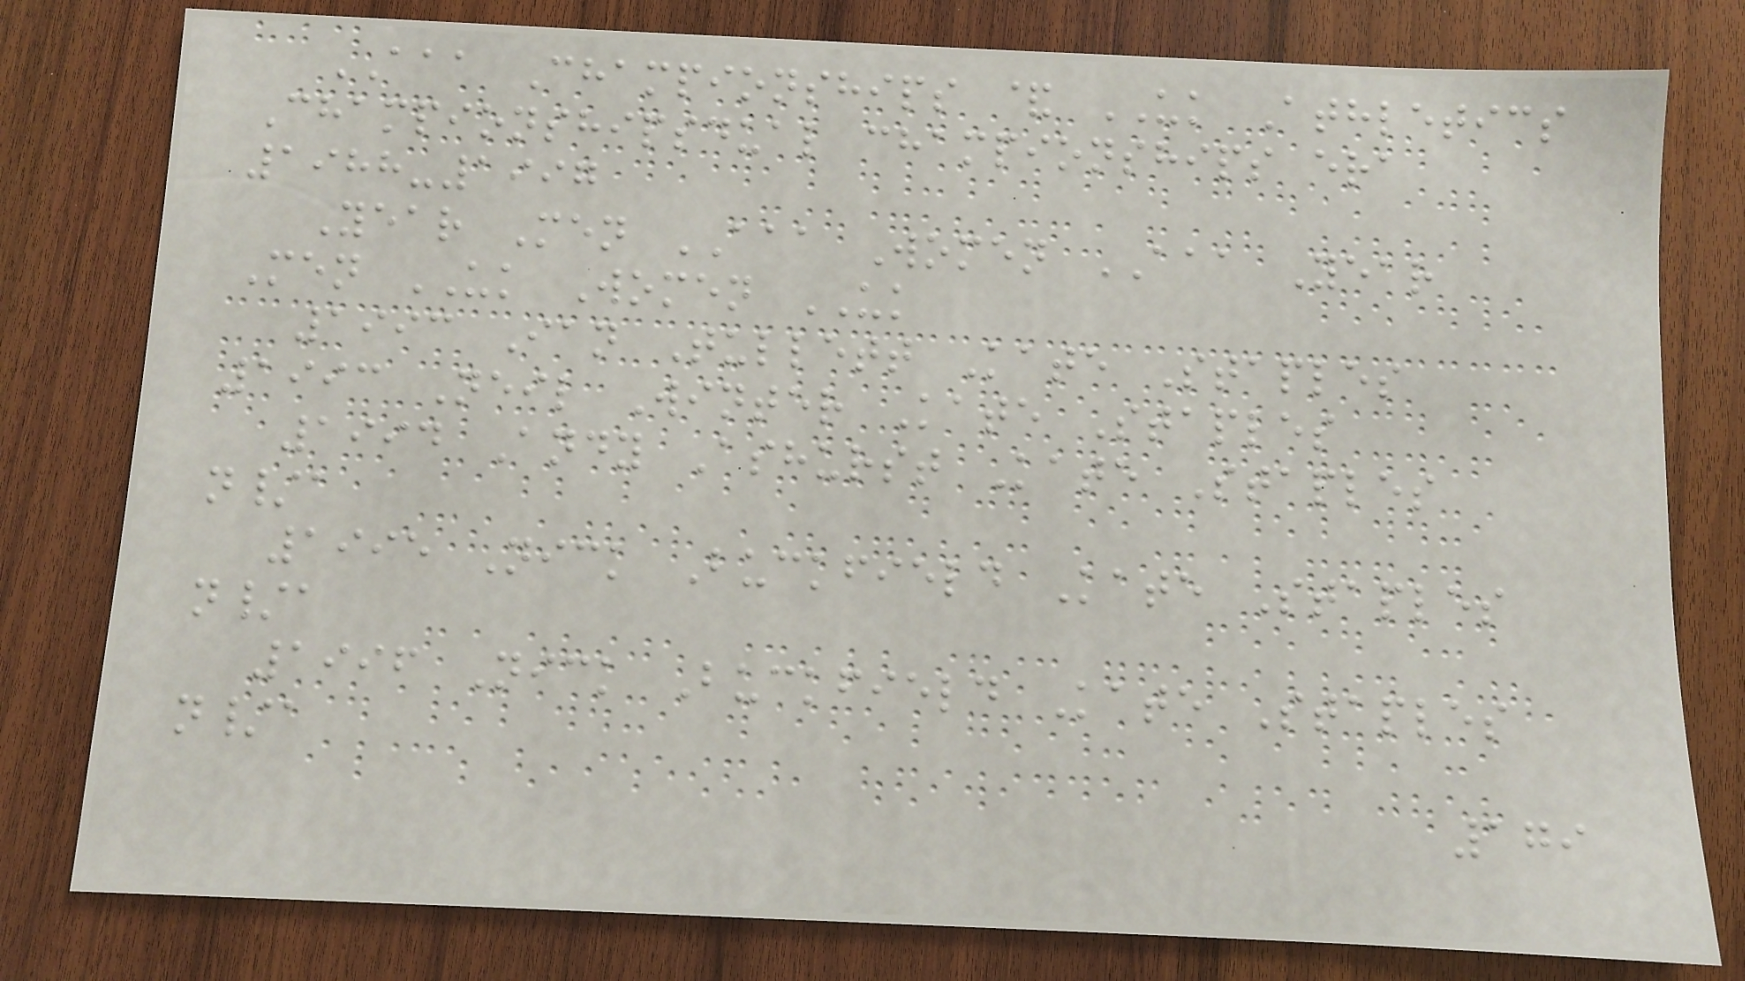AAA Championships & UK Athletics
Championshipsdual championships era
1988-1997
Year Men AAA Women AAA Year
Men UK Women UK
1993 Ian Tullett Kate Staples
1993 Neil Winter Kate Staples
1994 Andy Ashurst Kate Staples
n/a
1995 Nick Buckfield Kate Staples
n/a
1996 Nick Buckfield Kate Staples
n/a
179
